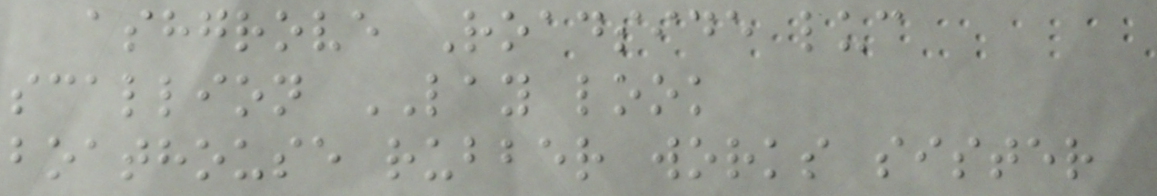ashgrove Roadside luc
scallion LAY look
boathouse rubber works sister
